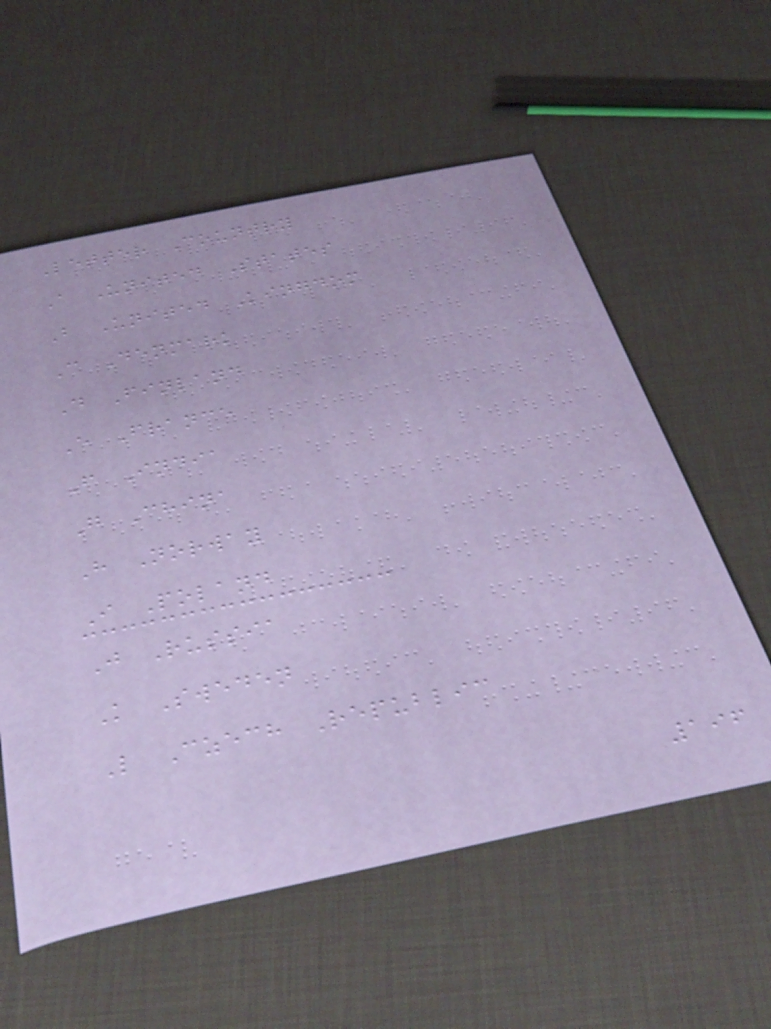Letter Country
A United States
B United Kingdom
C Denmark
D Finland
E France
F India
G China
H Norway
I Poland
J Russia
K Sweden
L Czech Republic
196
